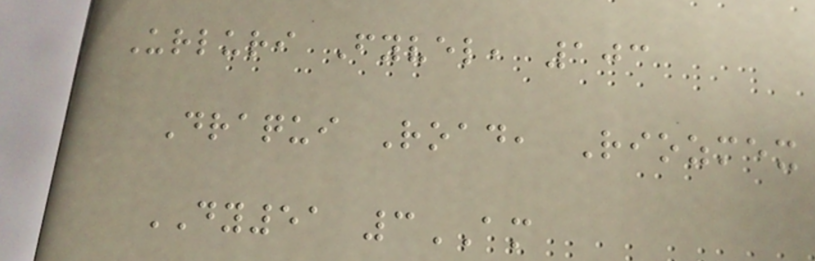Urluri Fyvel, 103
Draqui Road, Riozmex
DY51 3AM
